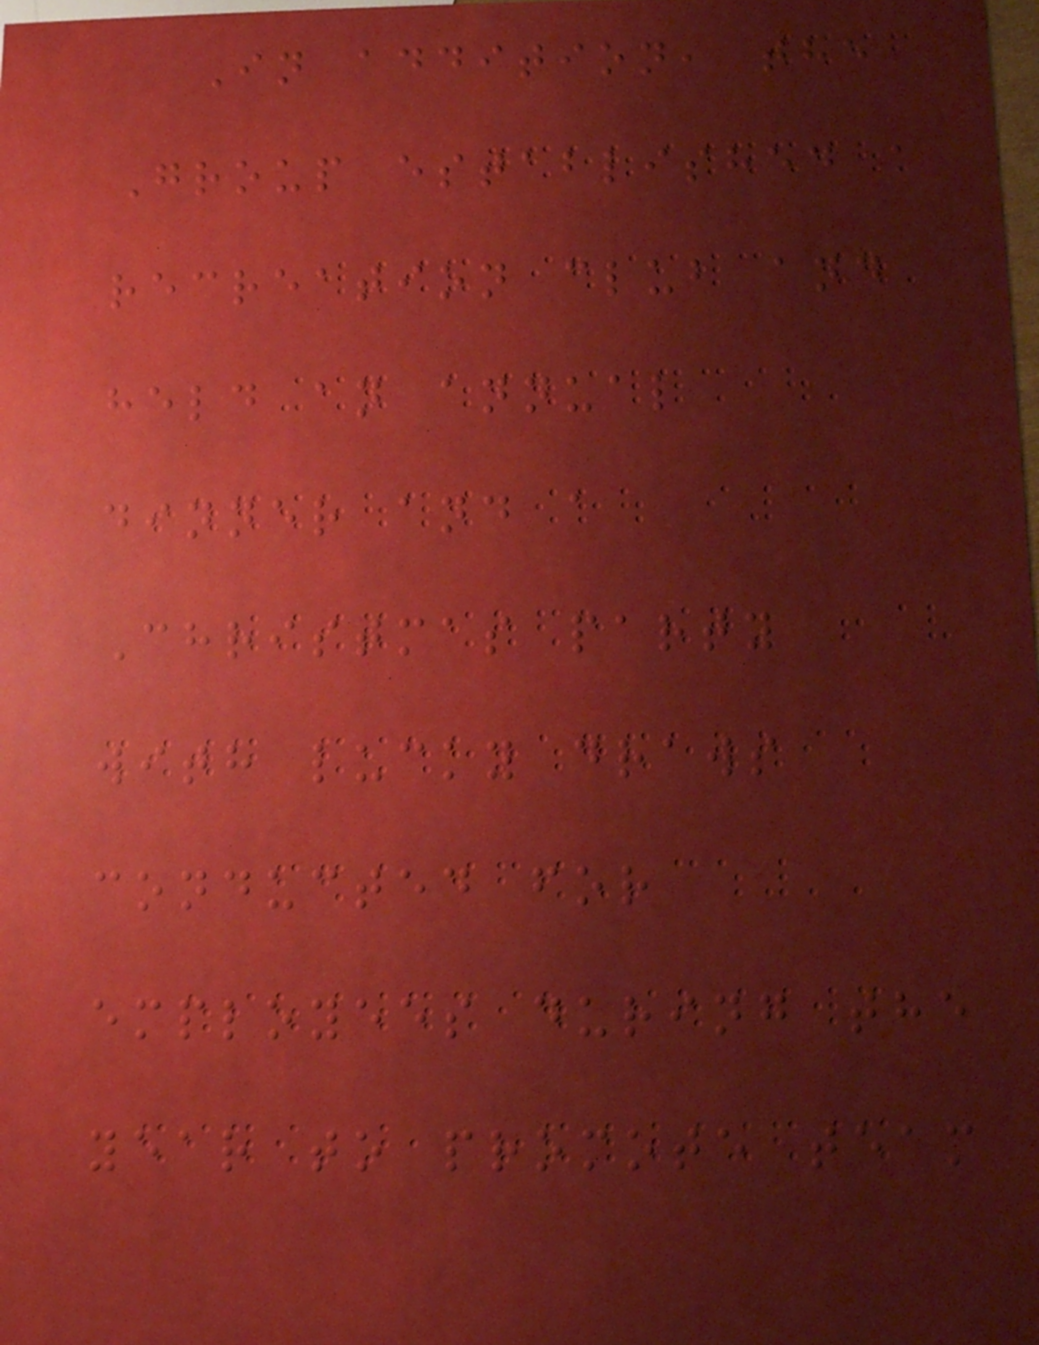In addition, the
Group established a
recreation club and
held an annual
dinner and a
Christmas party
with lucky draws
conducted for
employees during the
year to promote team
